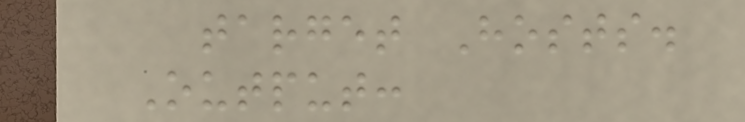target Hosts.
Output:
